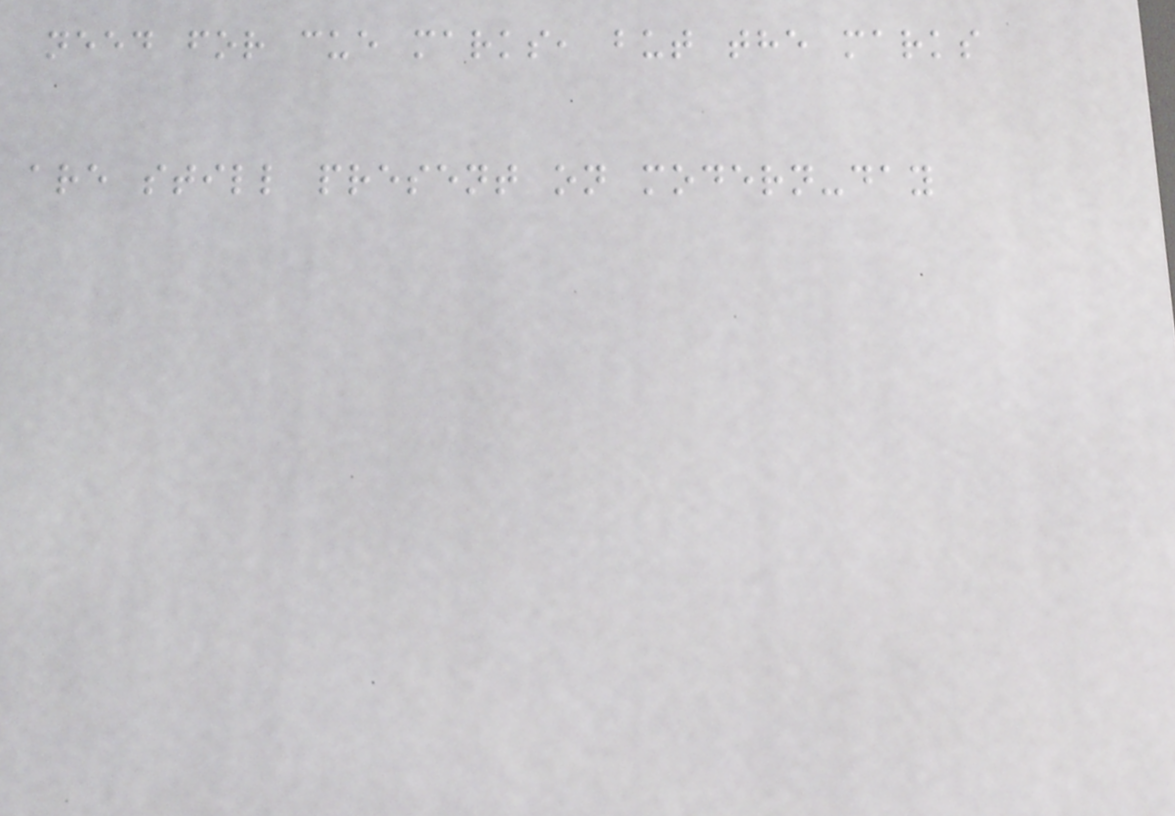need for cue marks, but the marks
are still present on modern-day
